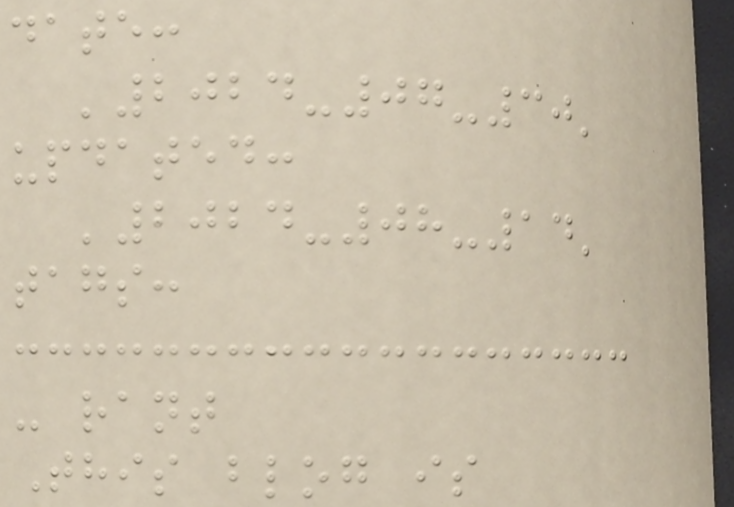date:
'2024-07-30'
updated:
'2024-08-14'
tags:
- rant
This blog is
